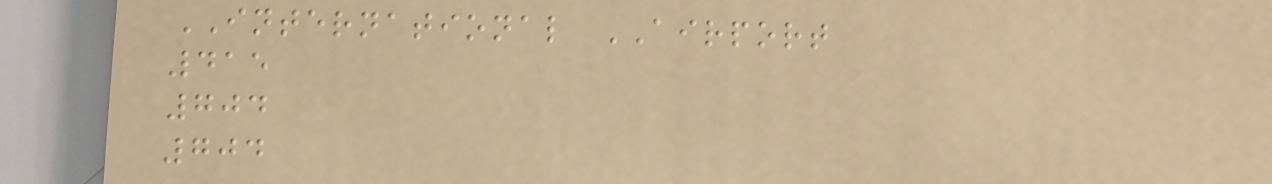INTERNATIONAL AIRPORT
415
704
704
